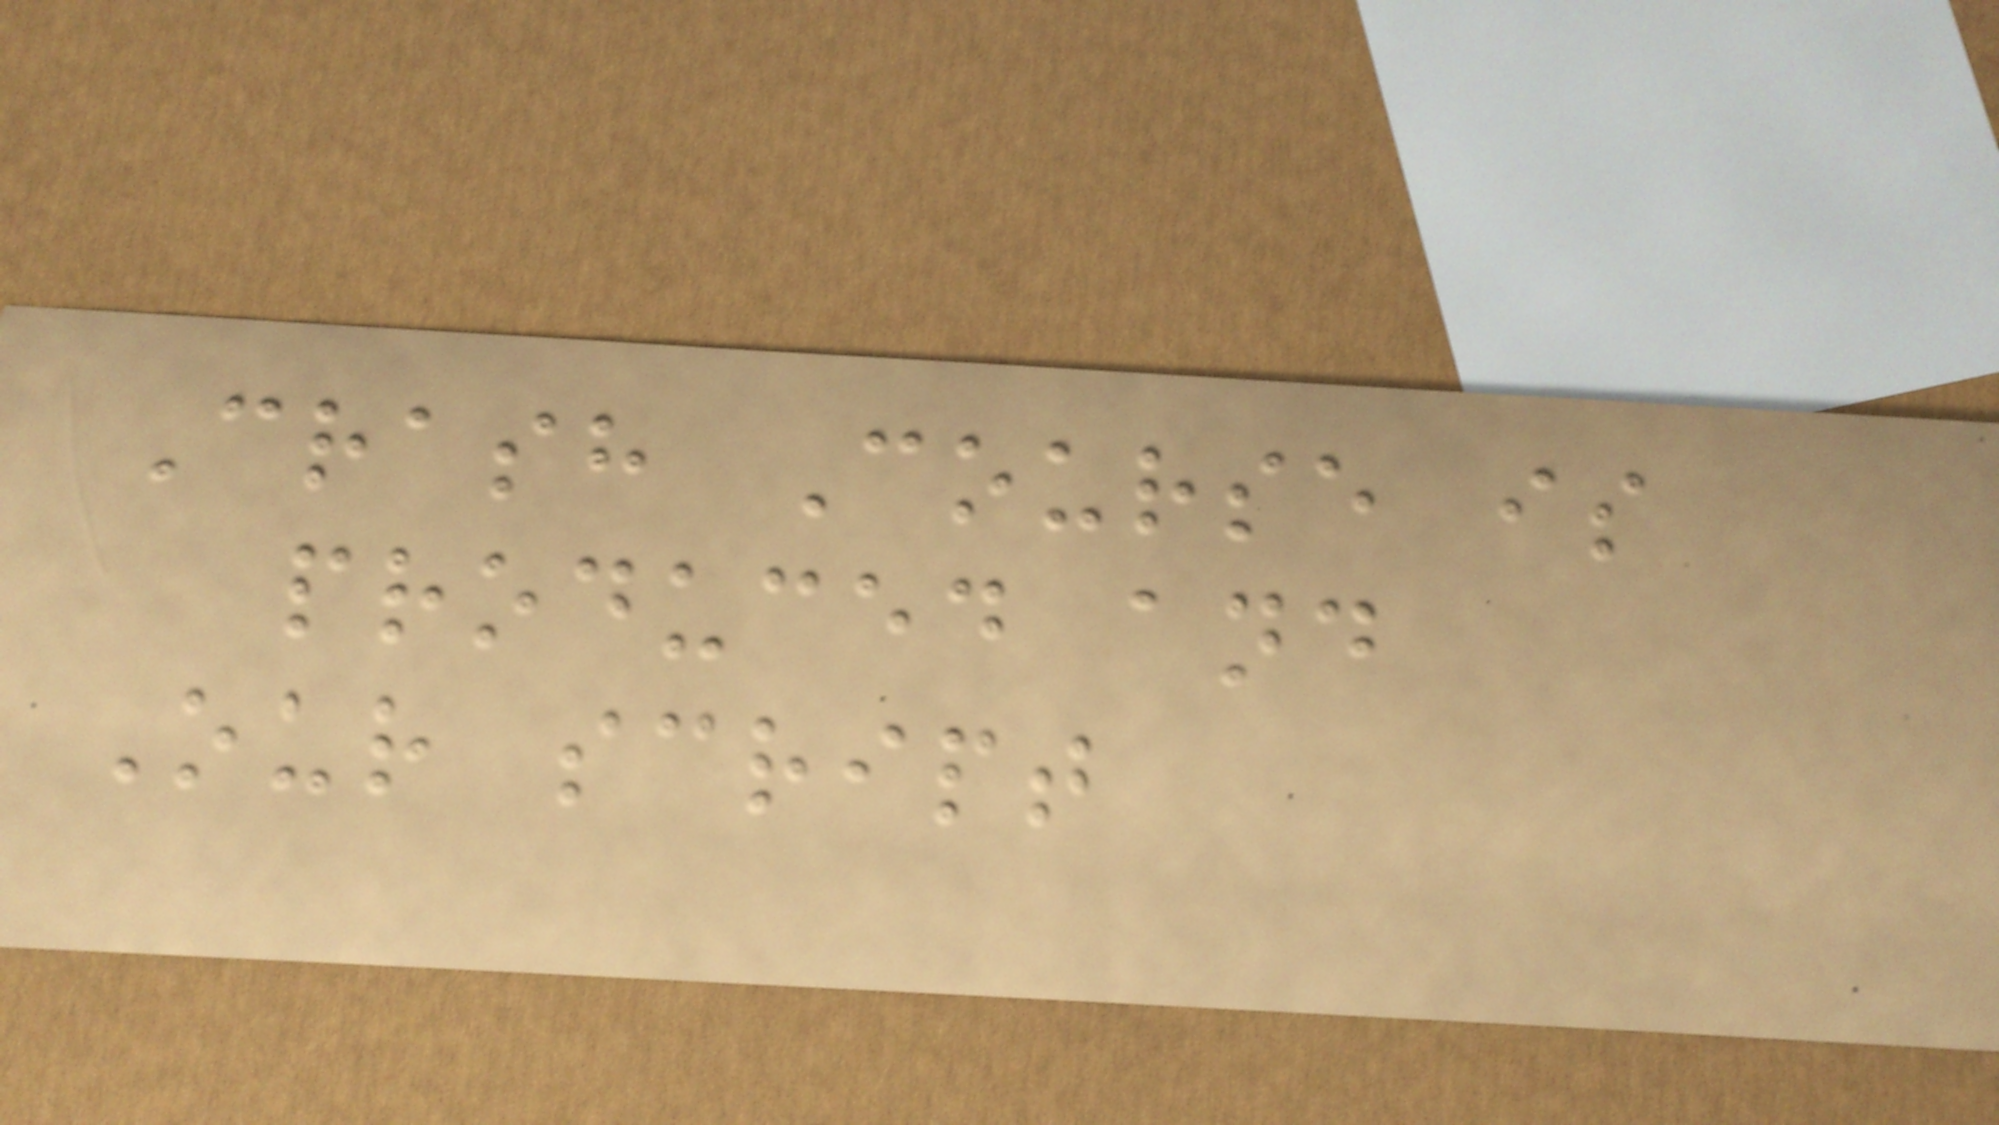Crash Course is
produced and
Our script
